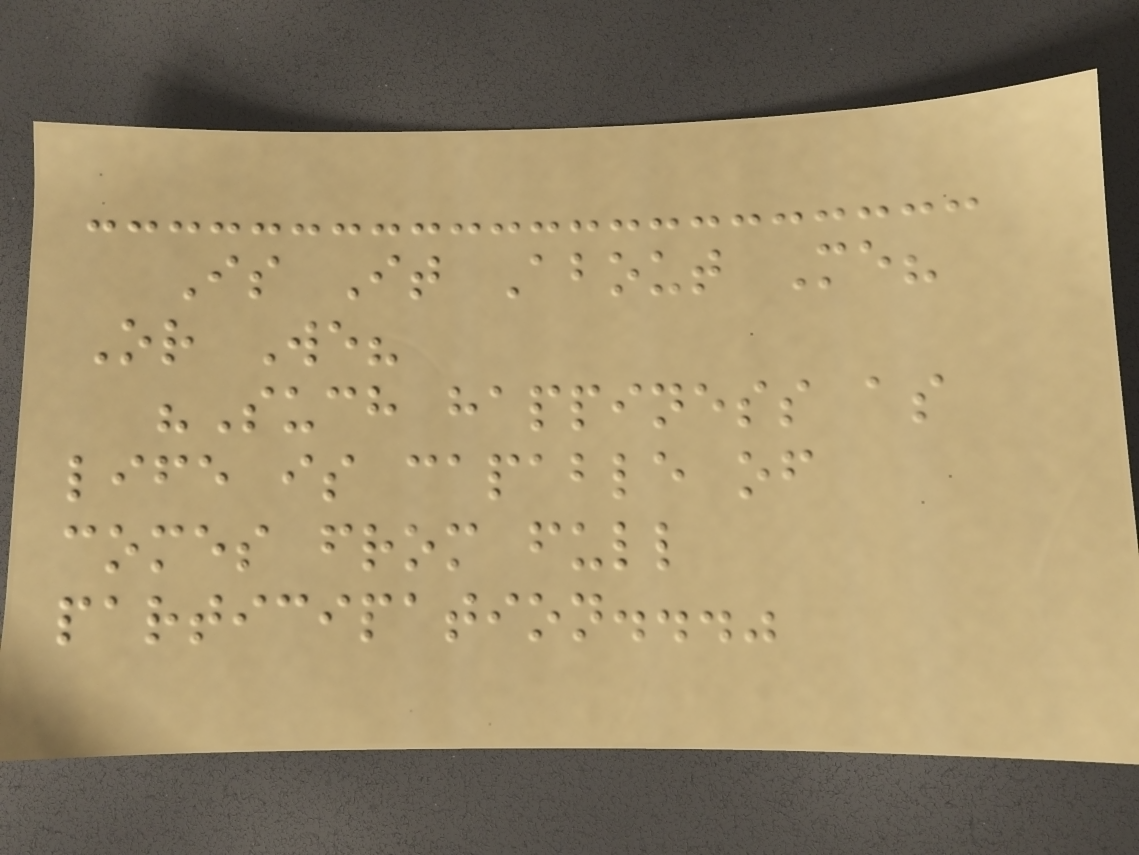Is It About Me?
Or We?
"Such happiness as
life is capable of
comes from full
participation..."
